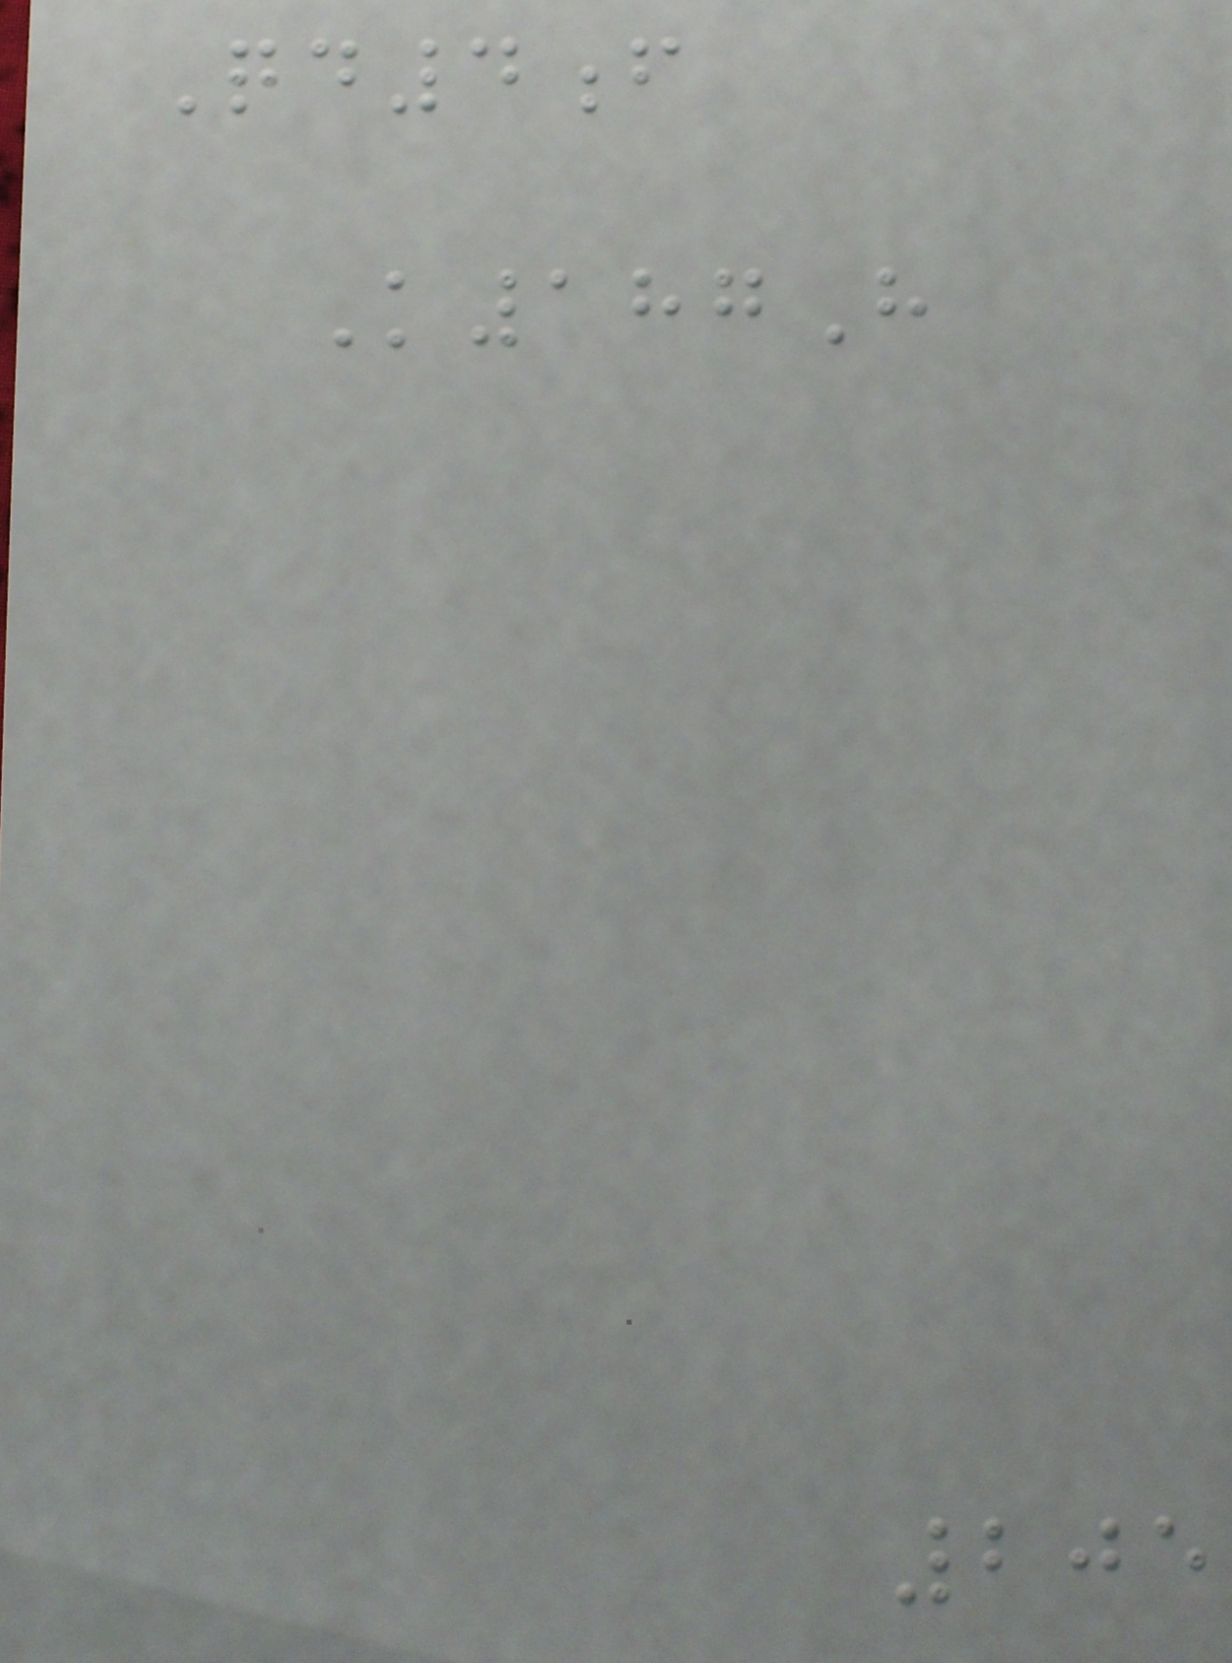Qd4f
K187H
205
